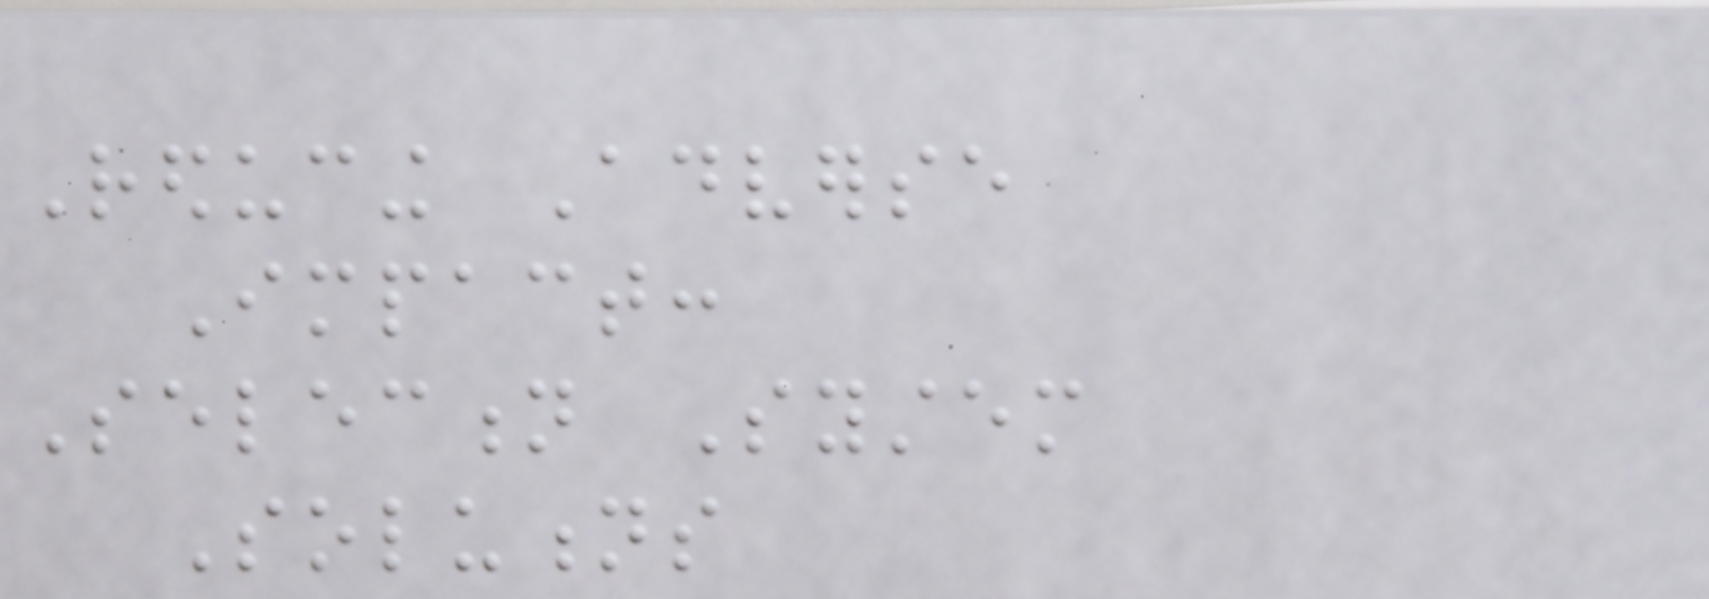Reducing Adverse
Impact:
Selection System
Solutions
